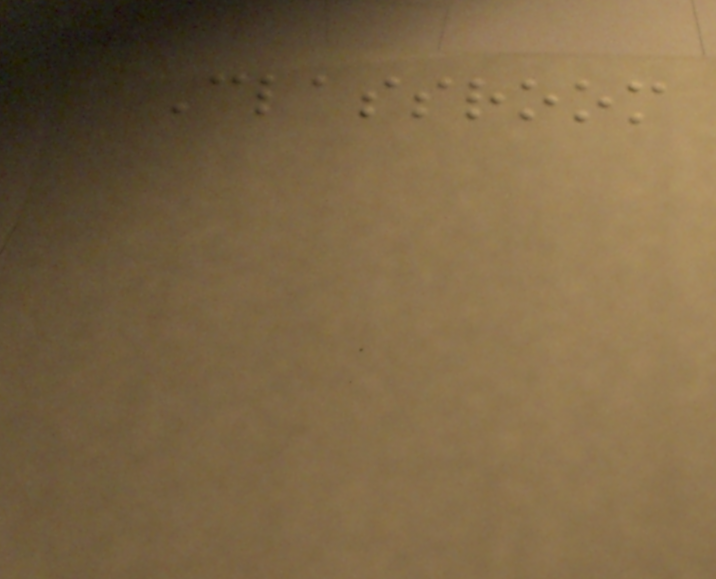Classroom
